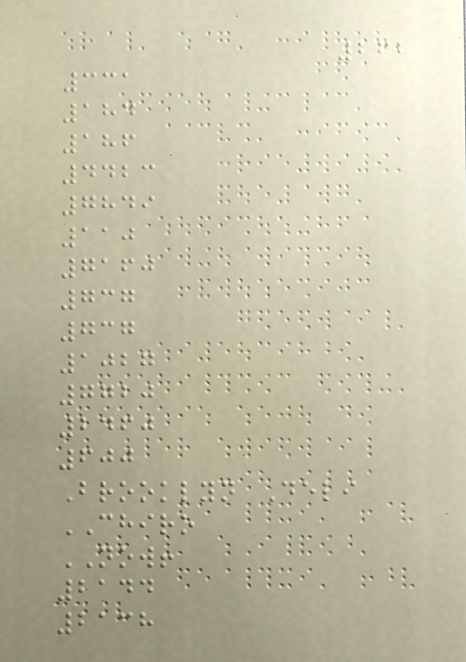262
331
184
186
4423
7849
110
7160
737
737
1027
7720
2460
600
Brooklyn Deli
CHIRO
NOW!
2144
2138
